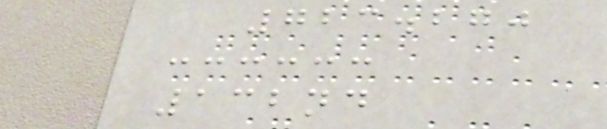723.270
132nd
